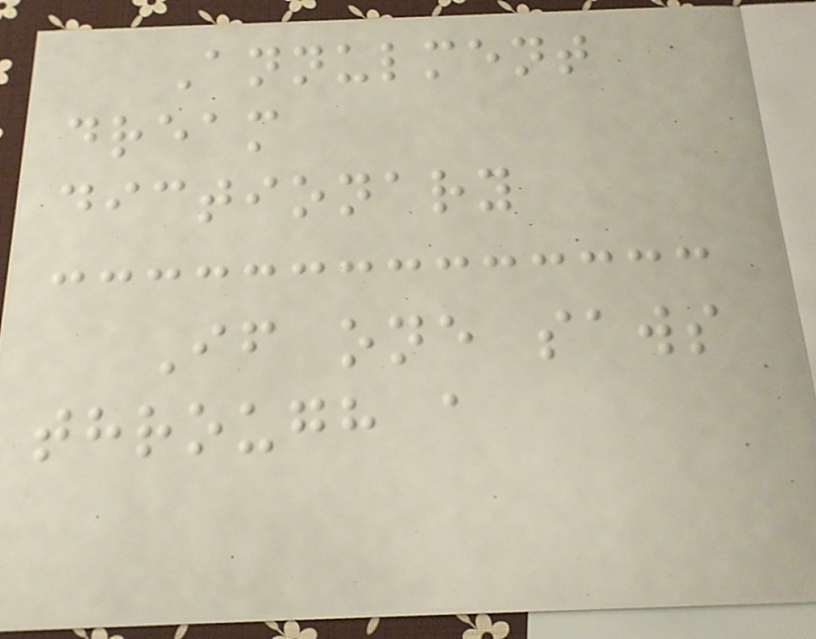Annulment
dream
dictionary
If one saws
through a
